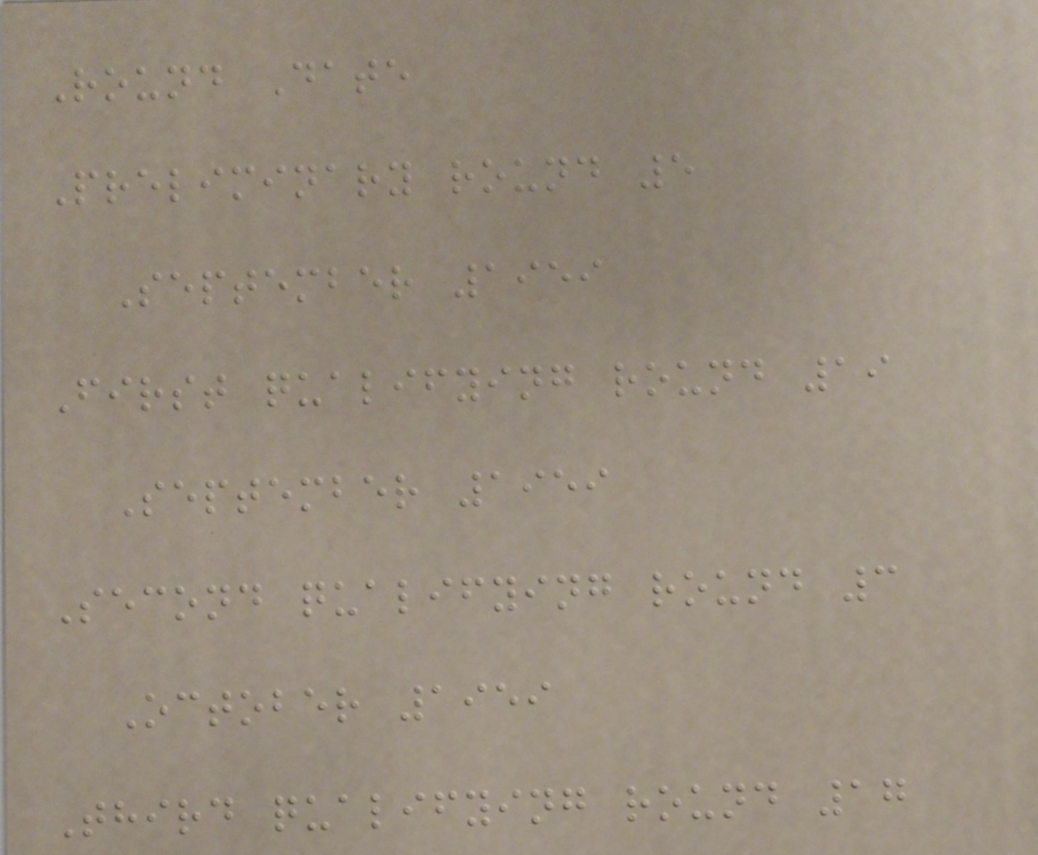Round Date
Preliminary round 5
September 1959
First qualifying round 19
September 1959
Second qualifying round 3
October 1959
Third qualifying round 17
